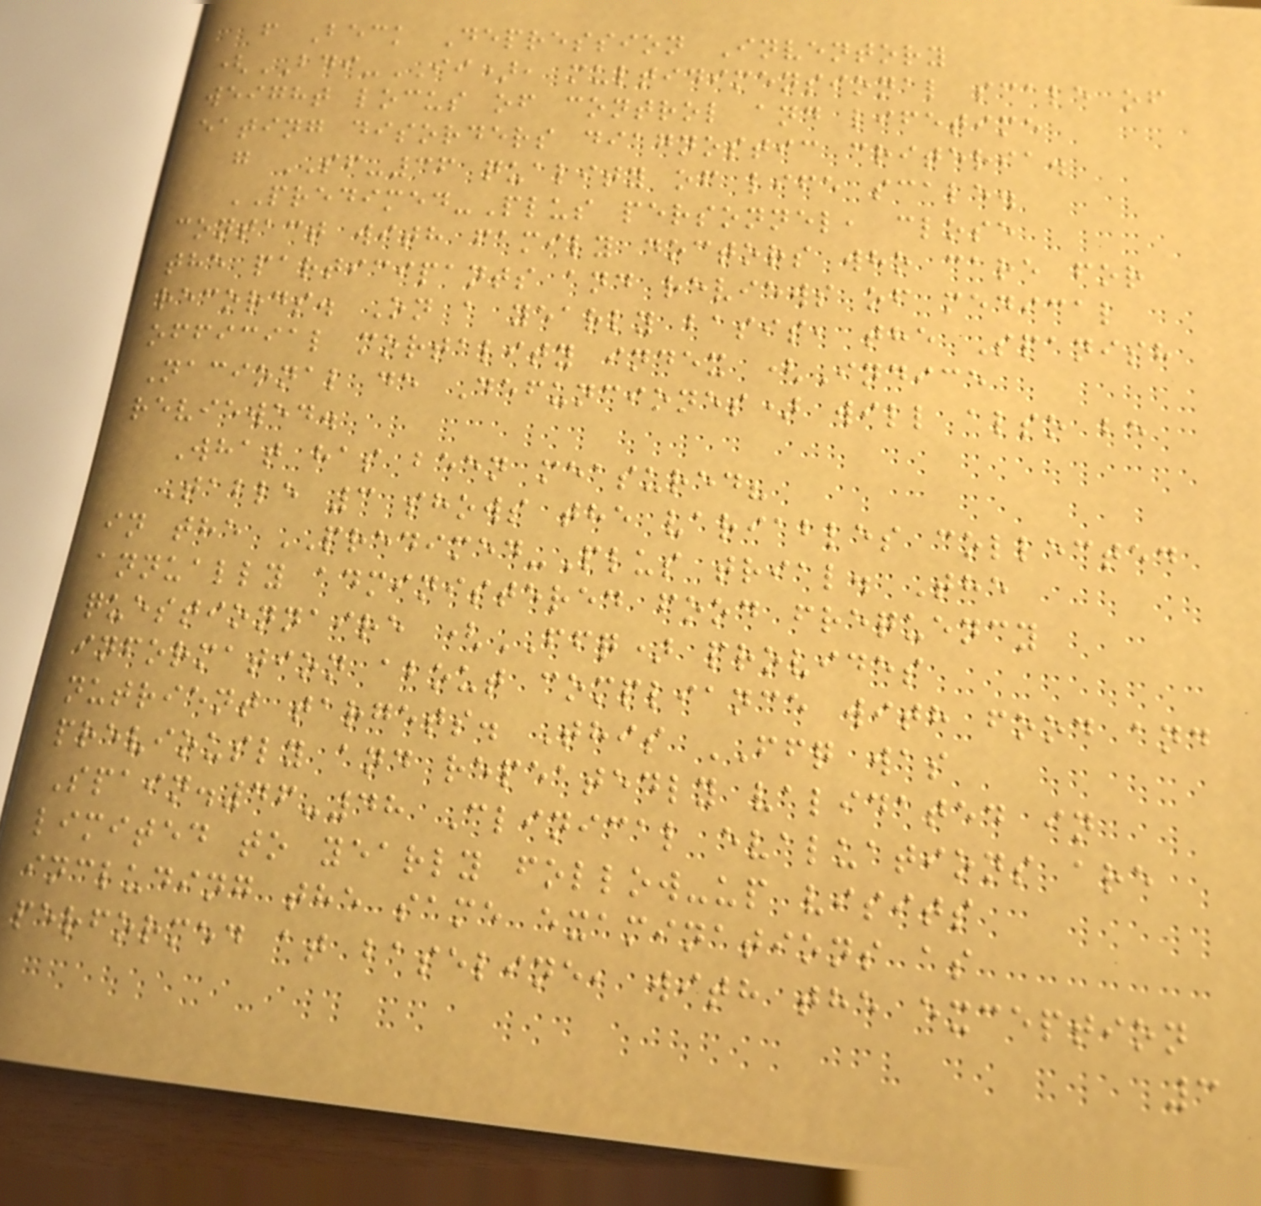f Beck Depression Inventory
(BDI-II), multidimensional scale of
weight locus of control and lifetime
eating disorders diagnostic criteria.
g SF-36 quality of life scale.
PREDIMED-Plus personnel, close
contact with family doctors who care for
the participants and reviews of medical
records. On a yearly basis, the Spanish
official mortality index (Indice
Nacional de Defunciones) will also be
reviewed.
What has been measured?
Table 3 shows the variables collected
in the PREDIMED-Plus trial. The
annually administered food frequency
questionnaire (FFQ) provides
information about compliance with food and
nutrient targets. This FFQ was
previously and repeatedly validated in
Spain.46-48 Clinical evaluations are
limited to yearly follow-up visits
including the same examinations as
performed at baseline, with the exception
3
